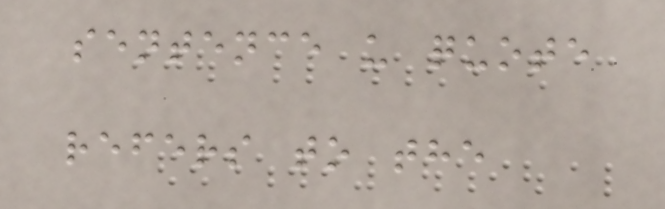sentence u quote
refers to the
